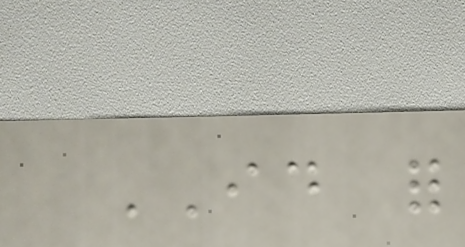ID for
